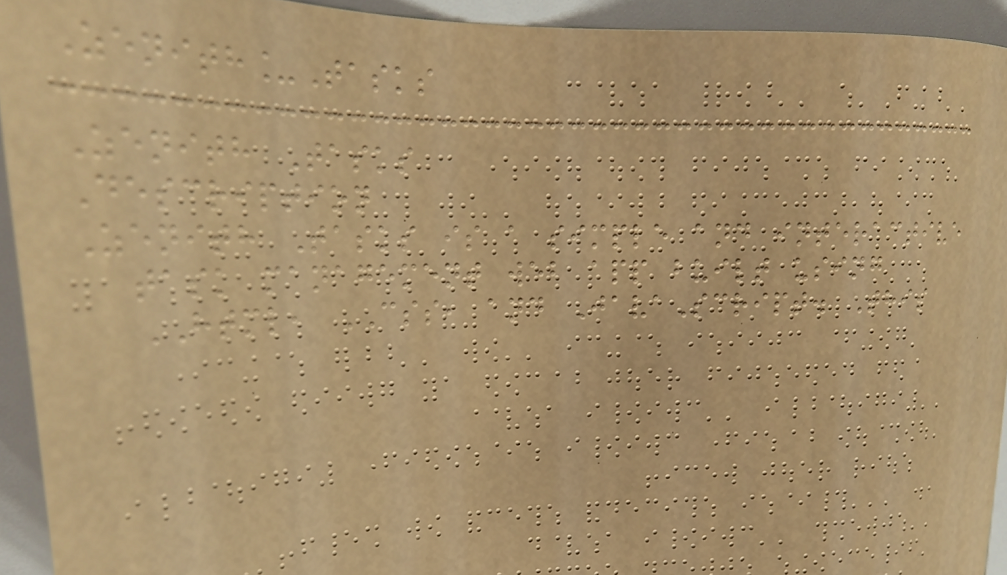Zenith_Tasks
Zenith Tasks
Description
Zenith Tasks is a simple and interactive
task management web app built using
HTML, CSS, and JavaScript. This
